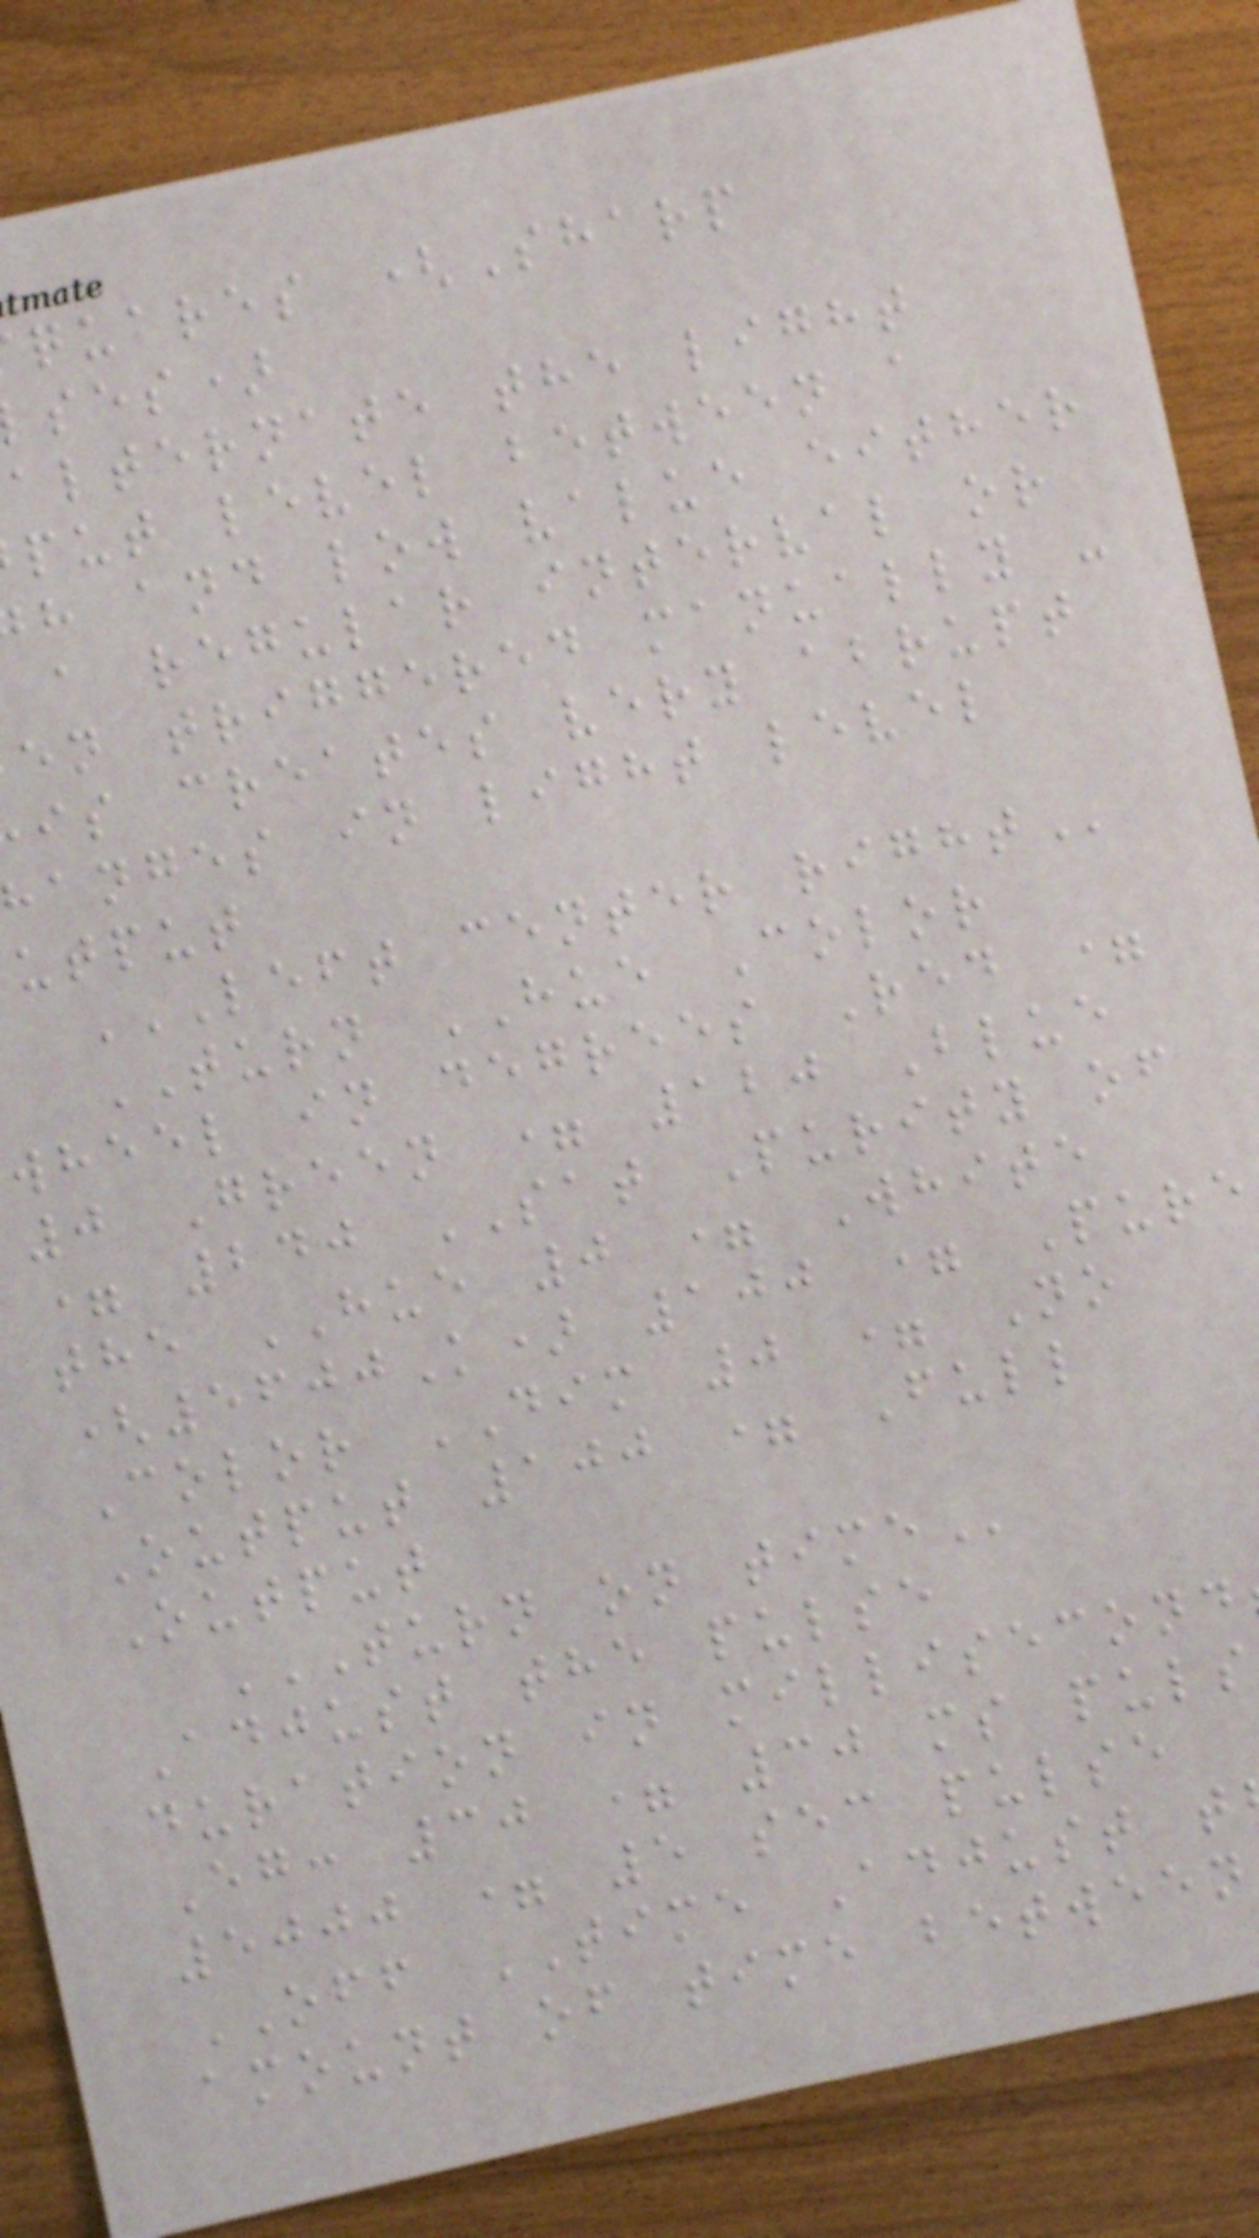quares (Sharp
ses)
alternate the light
put level between a
h and low value either
a regular interval or
en triggered manually -
is creates very abrupt
anges in light level
utput
LEFT CENTER RIGHT
TURN HUE Color
wheel in degrees Red =
0 Green = 120 Blue
= 240 SAT Purity of
the HUE 0 = White
(5600K) 100 = Pure
Color DIM 0 = No
Output 100 = Full
Output
TURN ON TIME
Adjust the pulse
duration in millisecond
Eg: 30 = 30 ms puls
5000 = 5 sec pulse
OFF TIME Adjust t
amount of time between
